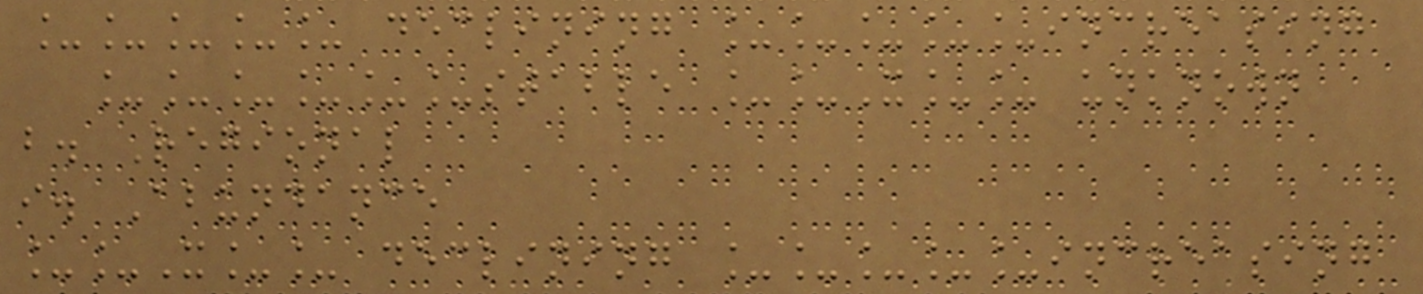_____ declining _____increasing
______stable __X__ unknown
b. Regional
i. Abundance
__X__ declining _____increasing
